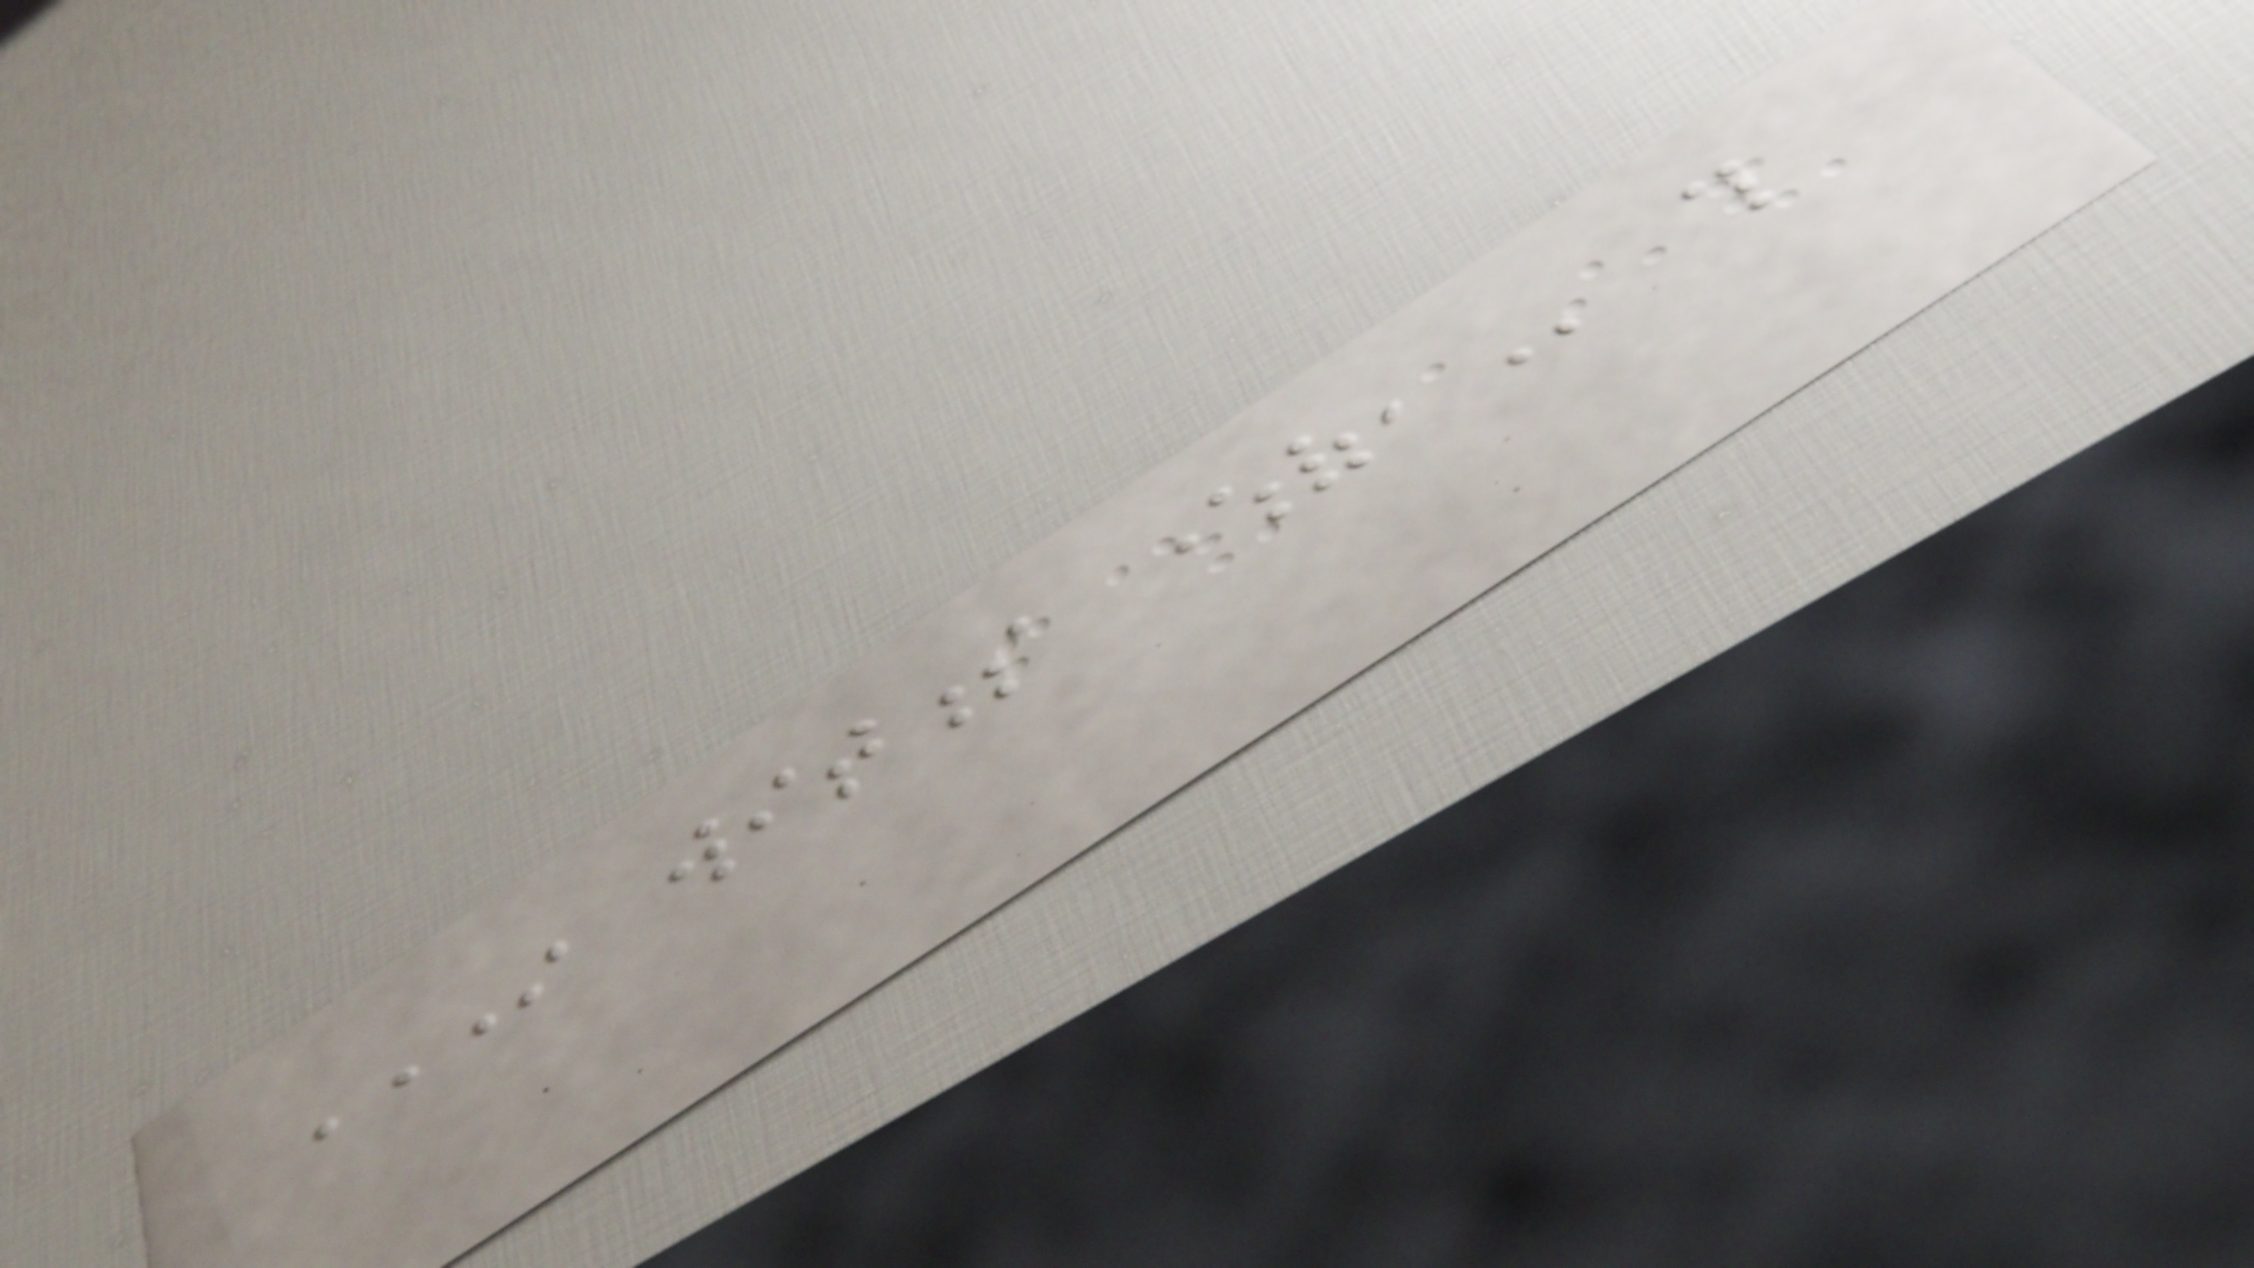IN WITNESS WHEREOF, this
